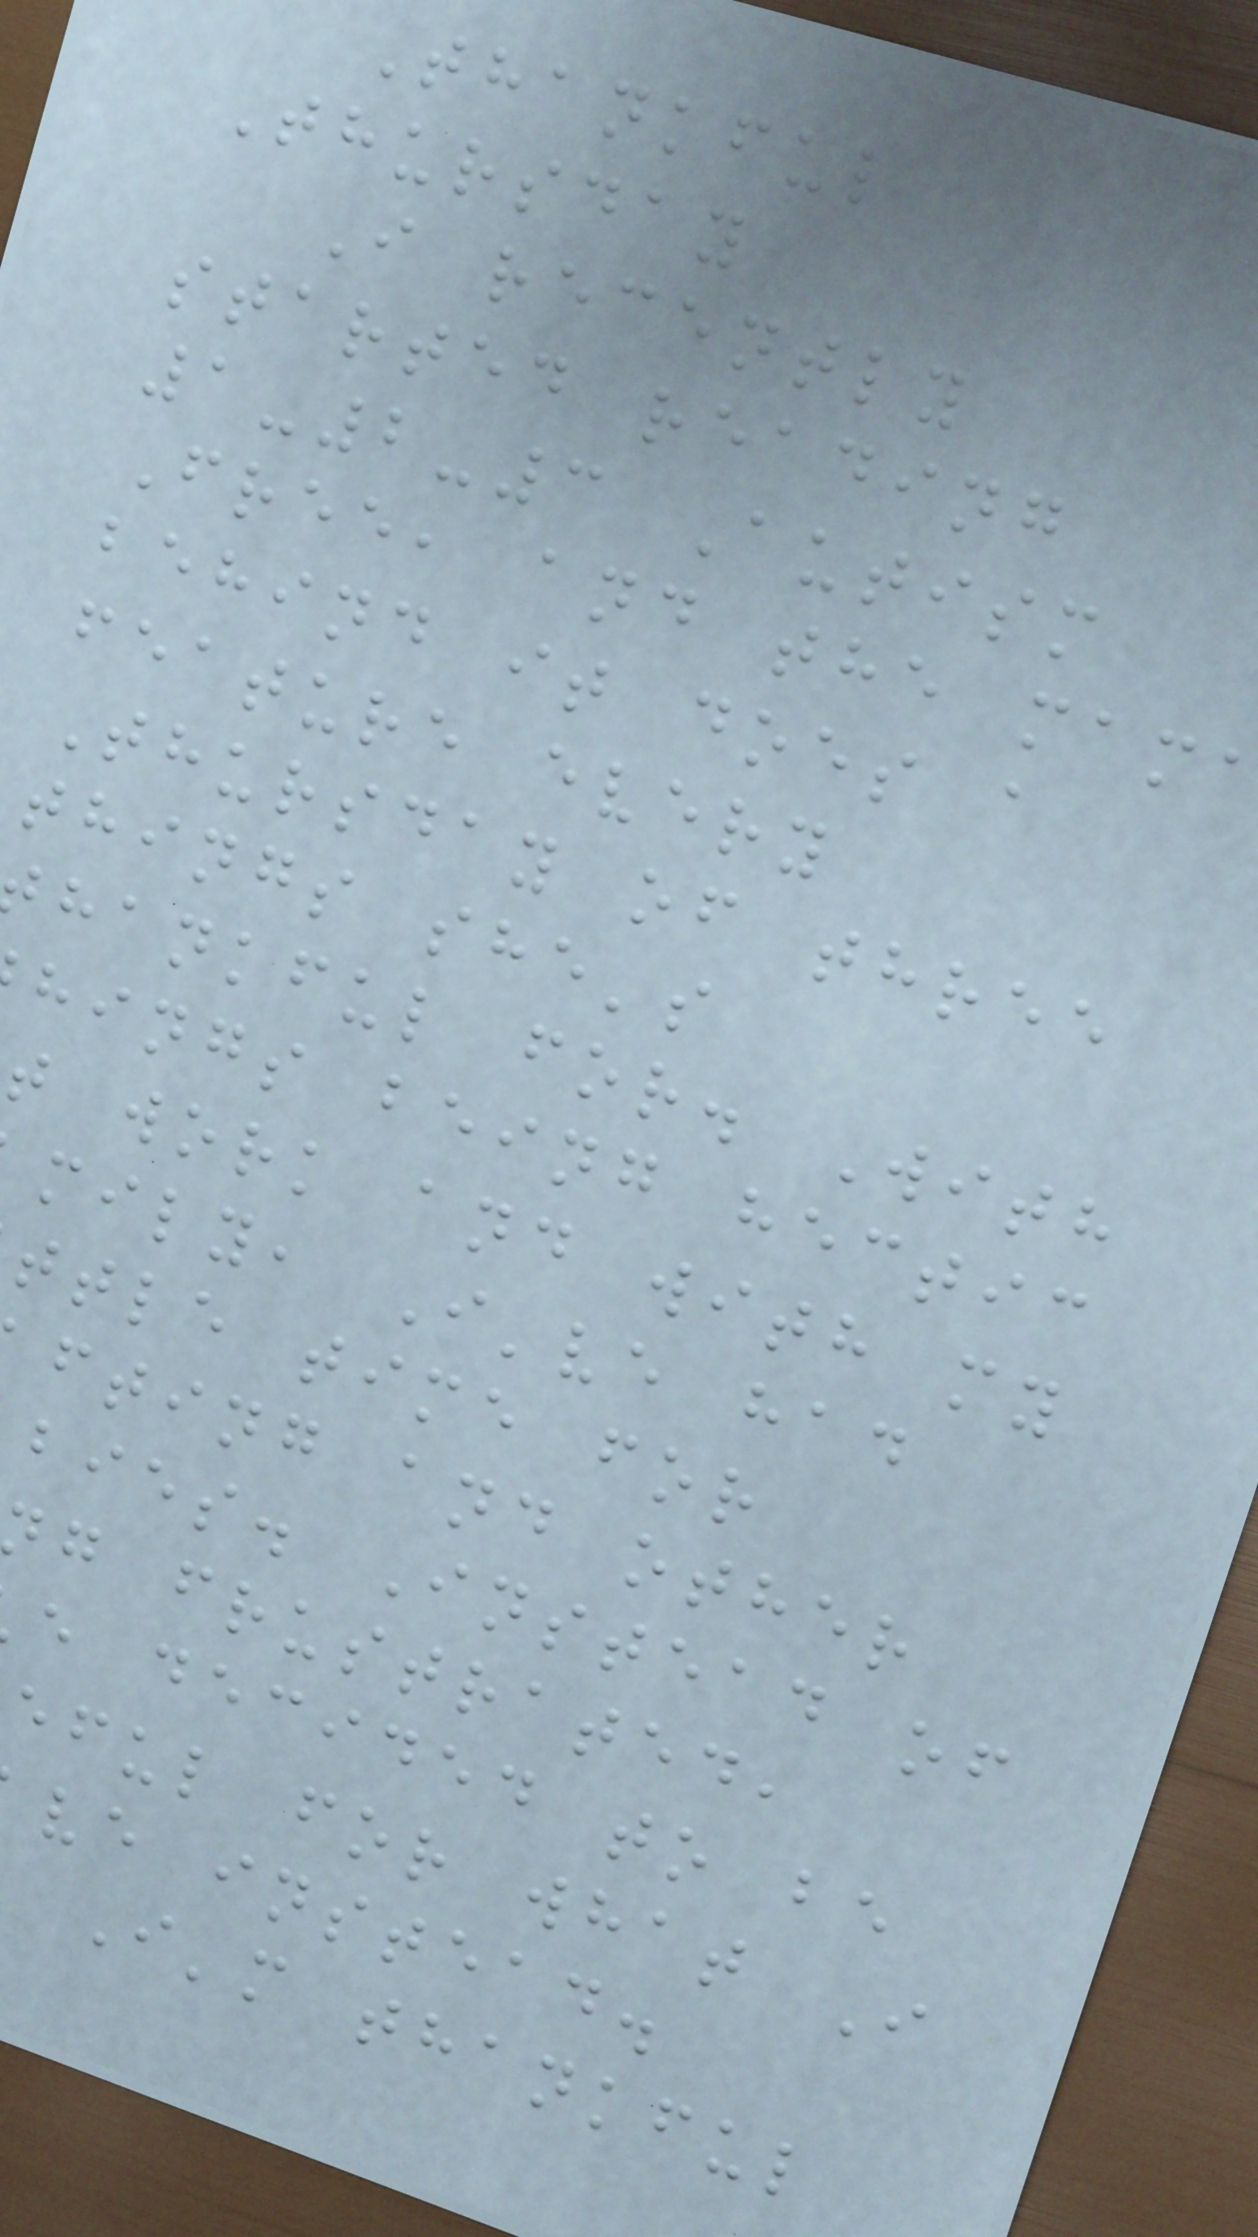Thankful
Thursday
I recently
started reading
1-2-3 Autism
Free, and the mam
behind it does a
feature every
Thursday of three
things she's
hankful for. With
hings being hectic
t work and with my
mily, I've had
ttle time for
fting and other
bies. Instead of
g frustrated,
e decided to be
eful for what I
ve instead.
I'm thankful
